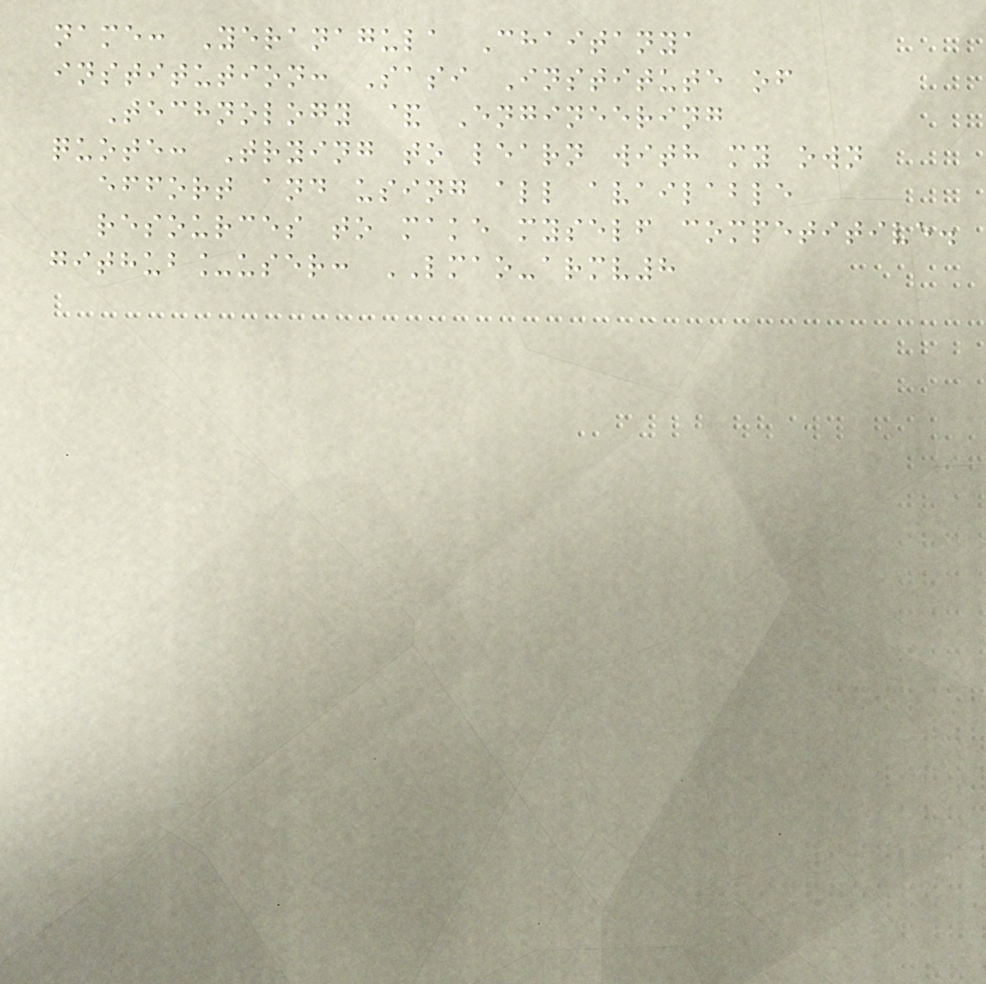name: Yeranagula Chaitanya
institution: Sasi Institute of
Technology & Engineering
quote: Trying to learn with my own
effort and using all available
resources to make myself competitive.
github_user: LMAO-armv8
